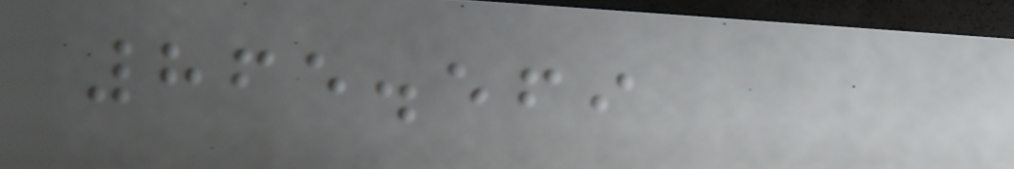865.569
